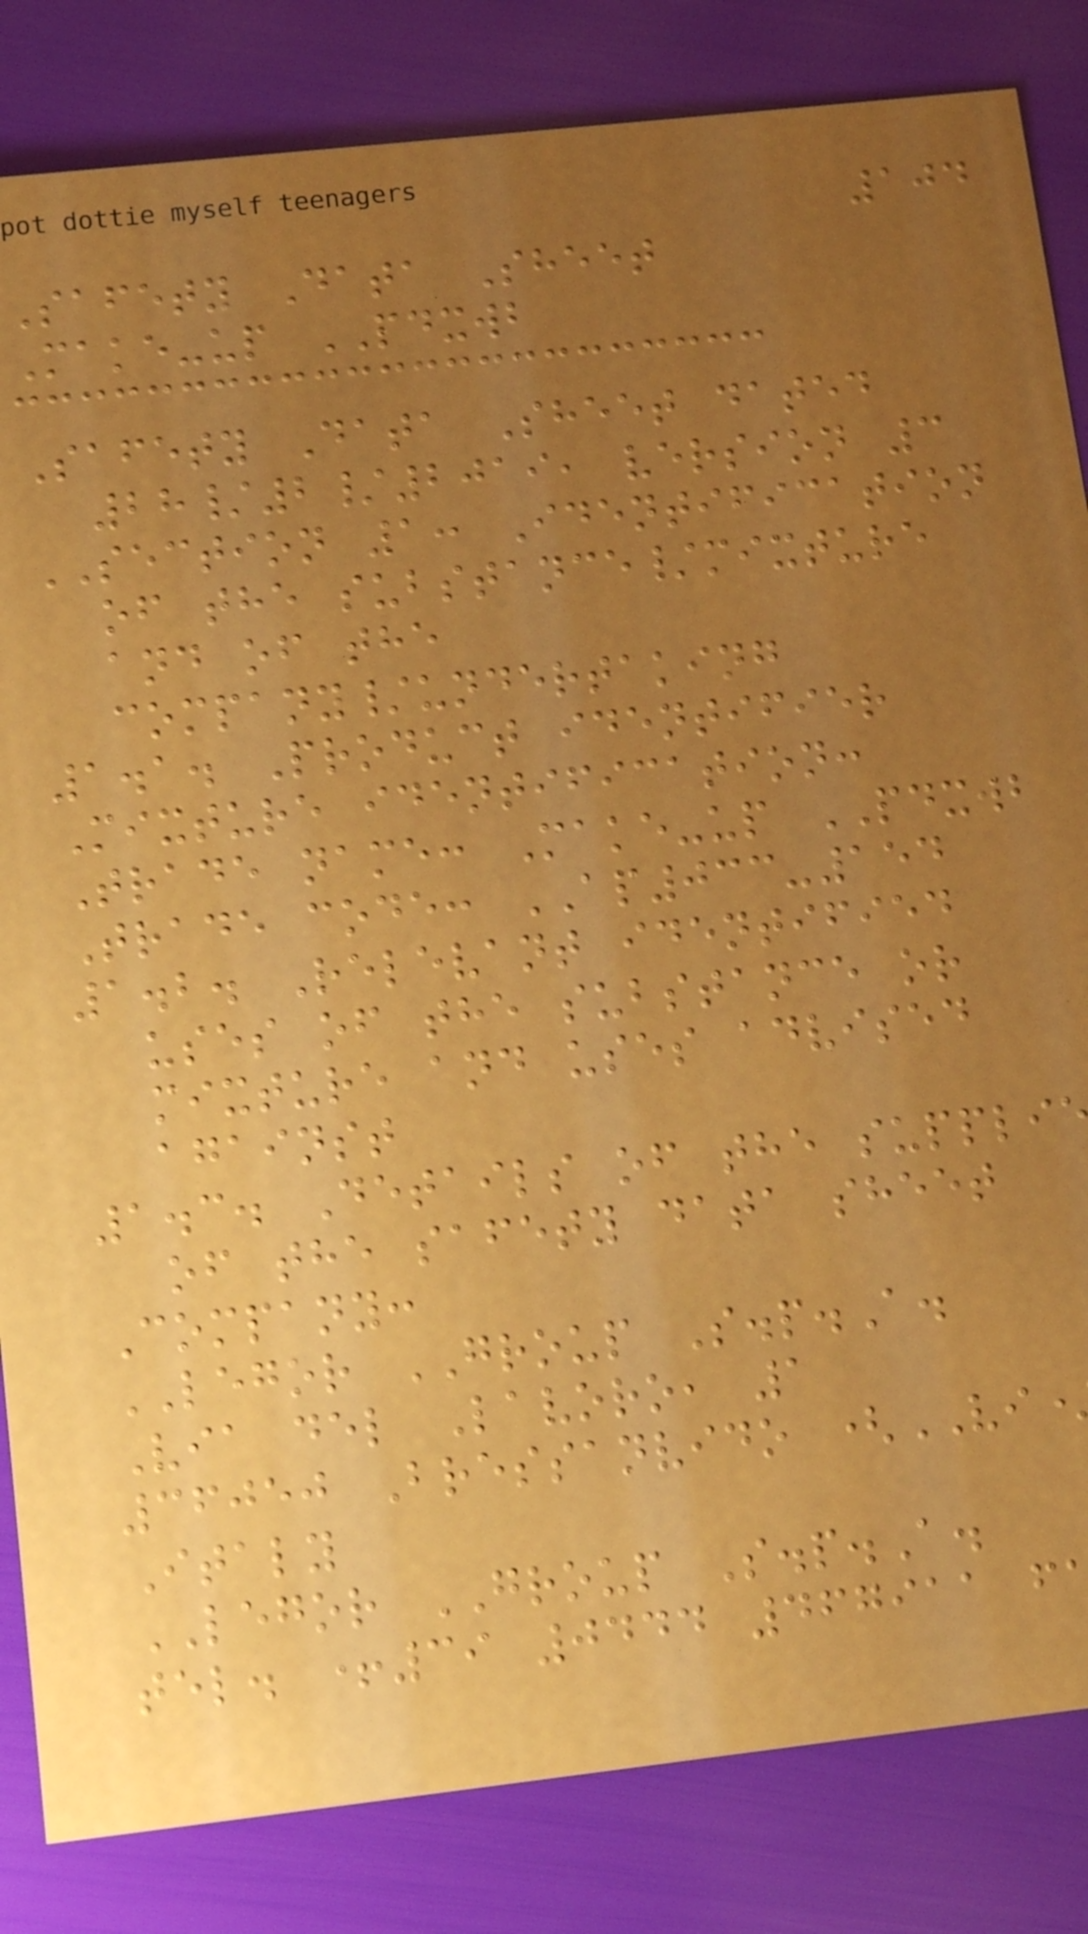104
Safety Data Sheet
Make-up PDXWB
Safety Data Sheet dated
28/2/2019, version 3
SECTION 1: Identification
of the substance/mixture
and of the
company/undertaking
1.1. Product identifier
Mixture identification:
Trade name: Make-up PDXWB
Trade code: AP033-154
1.2. Relevant identified
uses of the substance or
mixture and uses advised
against
1.3. Details of the suppli
of the safety data sheet
Company:
LEGOR GROUP S.p.A.
Via del Lavoro, 1
36050 Bressanvido (VI
Italy
LEGOR GROUP S.p.A.
tel. +39 0444 467911 f
